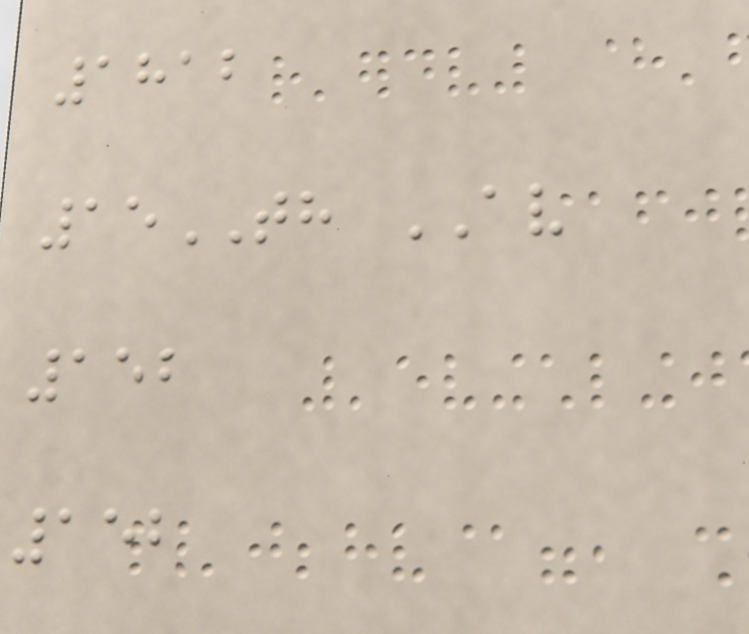1812
15TH AV
152
152
